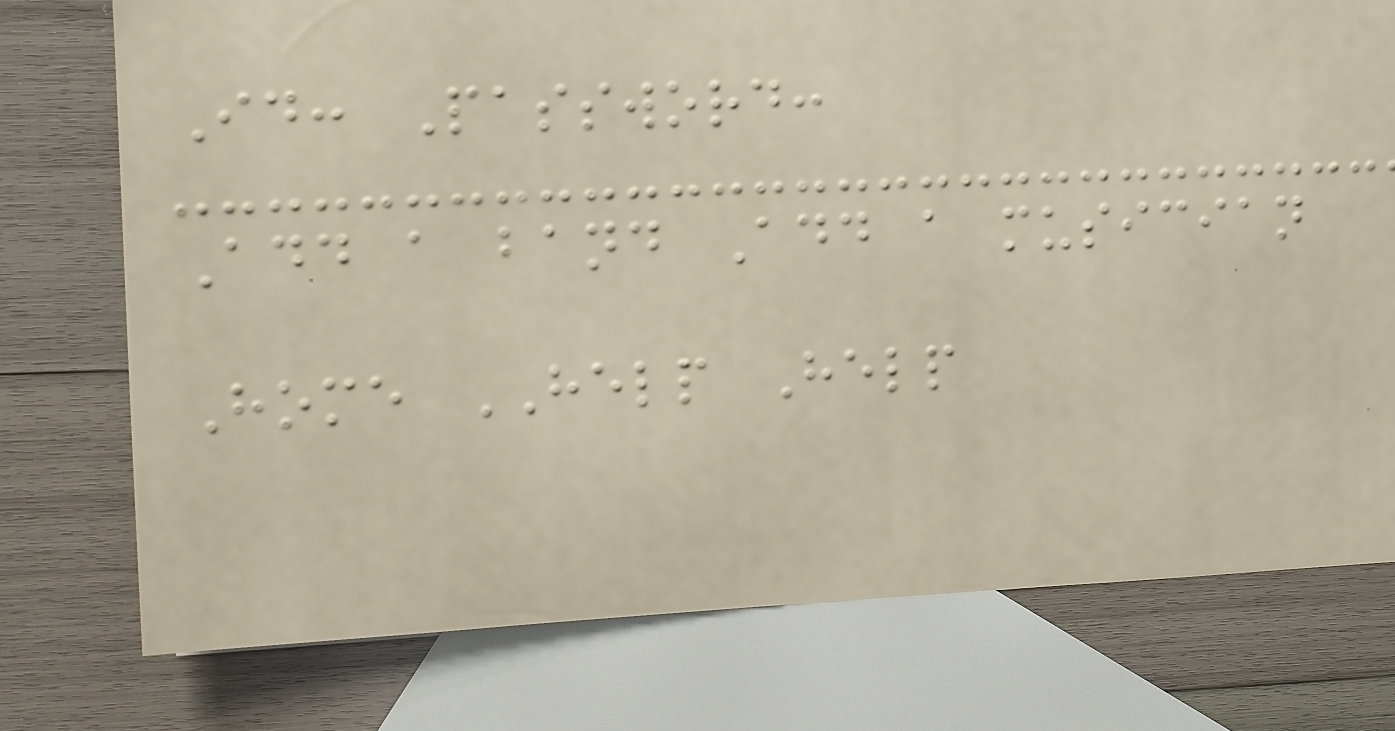Id: Password:
Add a band Add a musician
Home HELP Help
